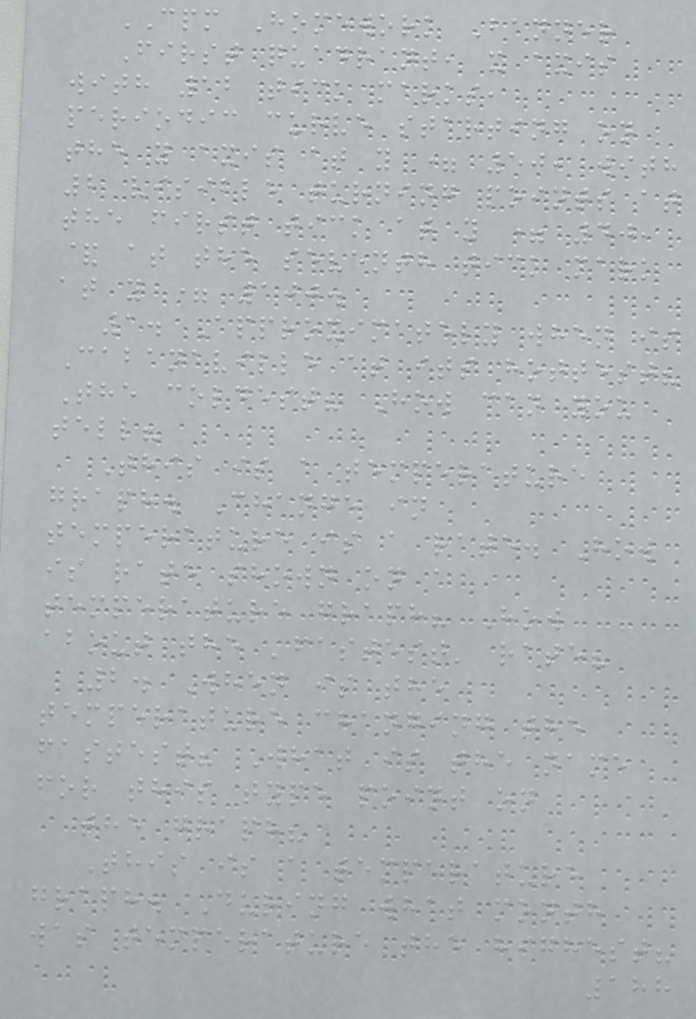CPM Homework Banner
First quadrant, x axis
with 12 tick marks,
periodic curve starting on
the y axis at y = 50, with
2 visible turning points at
the first tick at y = 40,
& at the seventh tick mark
at y = 100.
1. Approximately when is
Cabanaville at its hottest?
The coldest? How can you
tell?
This is a temperature
graph. Change in
temperature is a rate. How
is rate shown on a
temperature graph? How
about the 'fastest' rate?
2. When is the
temperature changing the
fastest? What is the name
for this type point on
the graph?
This is a temperature
graph. During what month
was temperature the highest?
188
